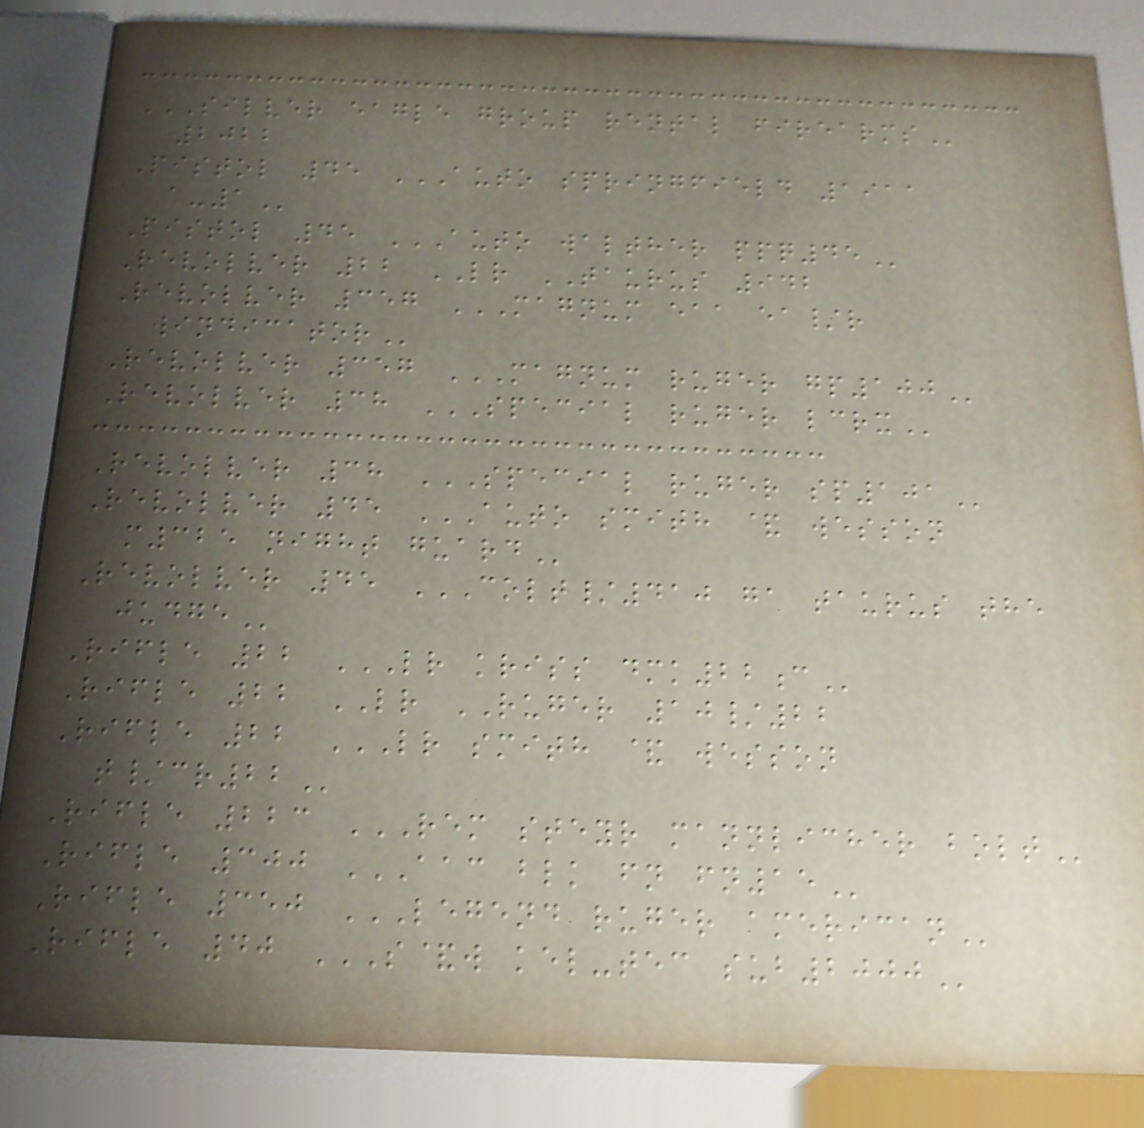SILVER EAGLE GROUP RENTAL FIREARMS
2022
Pistol 45 AUTO SPRINGFIELD 1911
A-1
Pistol 45 AUTO WALTHER PPQ45
Revolver 22 LR TAURUS 942
Revolver 357 MAGNUM EAA EA/R
WINDICATOR
Revolver 357 MAGNUM RUGER GP100
Revolver 38 SPECIAL RUGER LCRX
Revolver 38 SPECIAL RUGER SP101
Revolver 45 AUTO SMITH & WESSON
M325 NIGHT GUARD
Revolver 45 COLT/410 GA TAURUS THE
JUDGE
Rifle 22 LR KRISS DMK22C
Rifle 22 LR RUGER 10/22
Rifle 22 LR SMITH & WESSON
T/CR22
Rifle 223 REM STEYR MANNLICHER BOLT
Rifle 300 AAC BLK FN FN15
Rifle 350 LEGEND RUGER AMERICAN
Rifle 40 S&W KEL-TEC SUB2000
